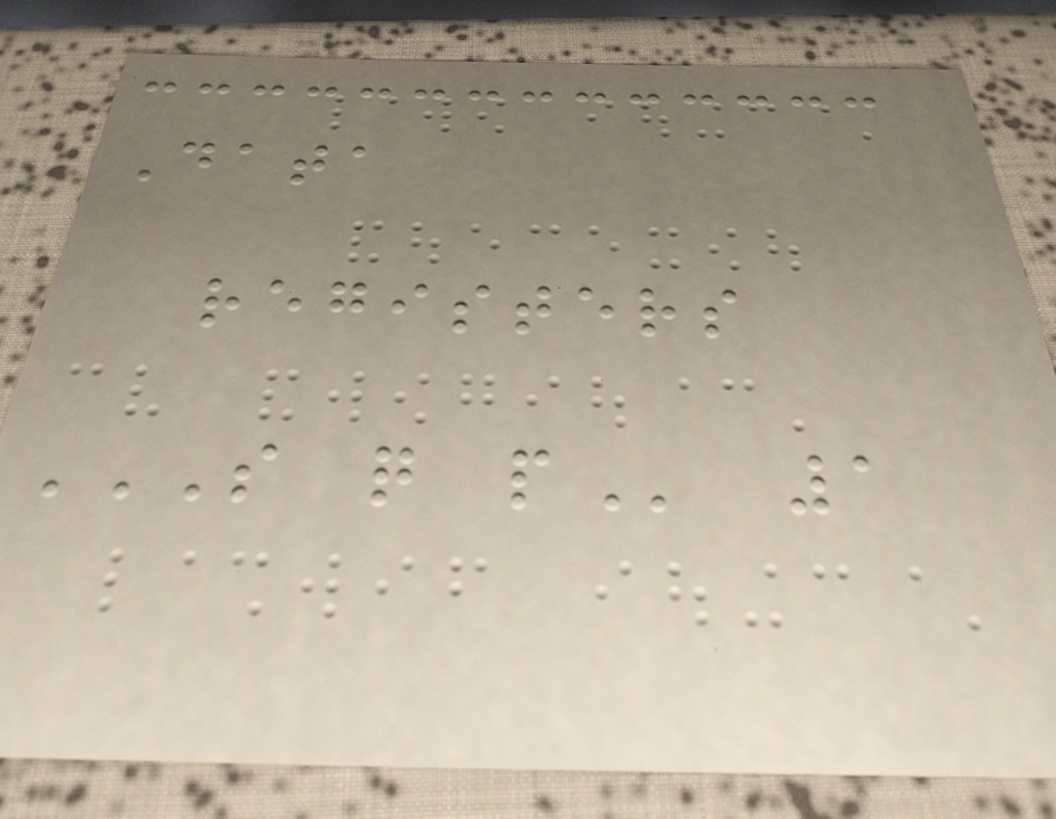Data
registers
S Q P 1
